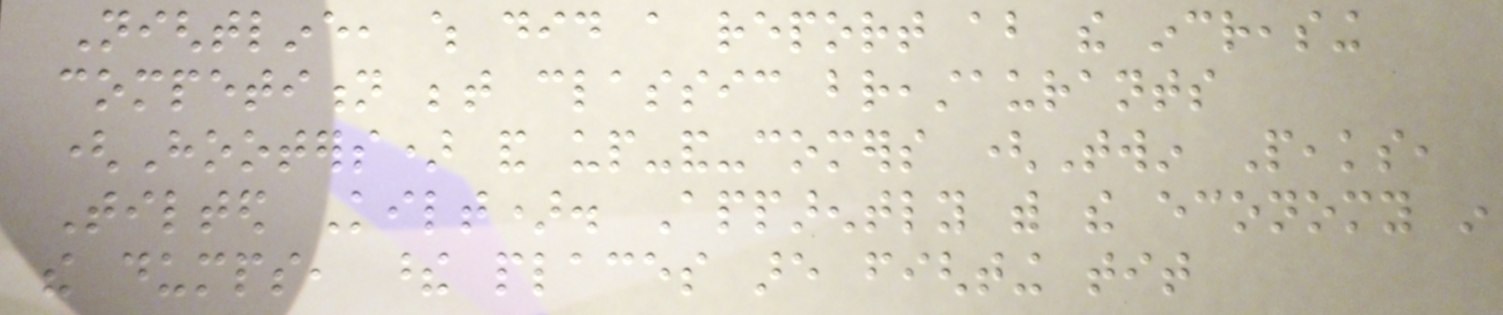Nightline, which did a report about the increasing
competition between classic breastaurants
(Hooters) and up-and-comers (Twin Peaks,
Tilted Kilt). Apparently with the economy in
the dumps, these places are fighting tit
